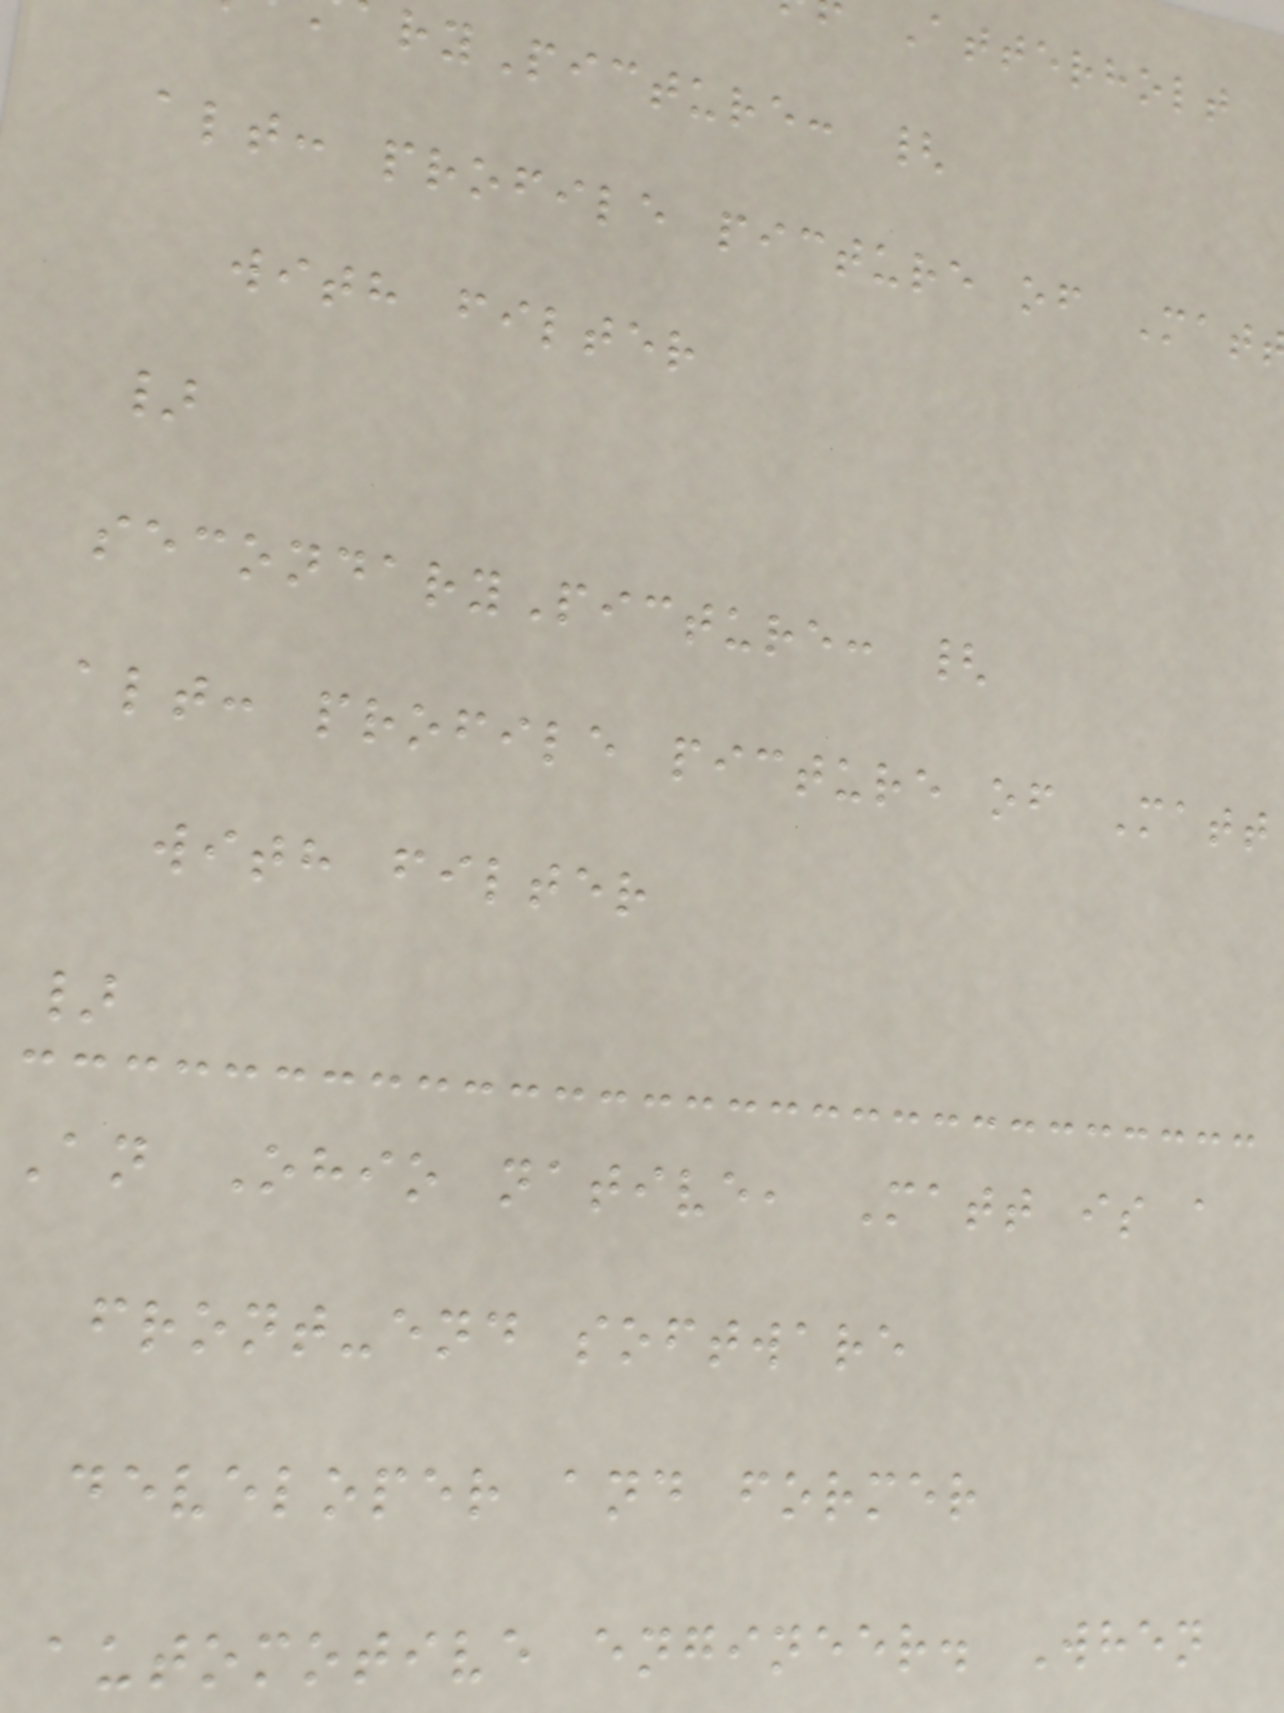Atterholt
ryPicture: {
alt: profile picture of Mat
with filter
}
secondaryPicture: {
alt: profile picture of Matt
with filter
}
An Ohio native, Matt is a
front-end software
developer and former
automotive engineer. When
